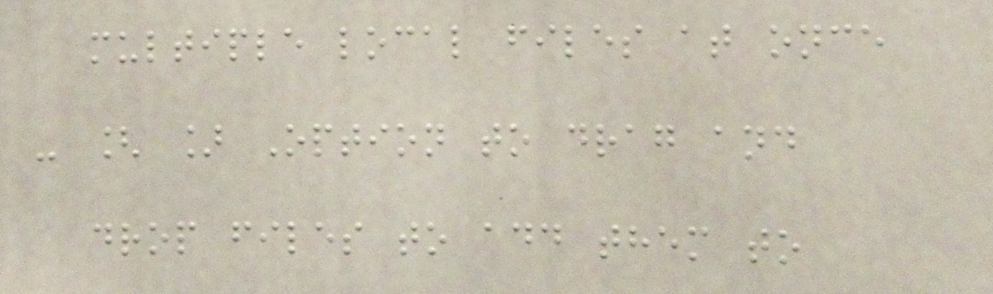multiple local files at once
- [ ] Option to drag and
drop files to add them to
